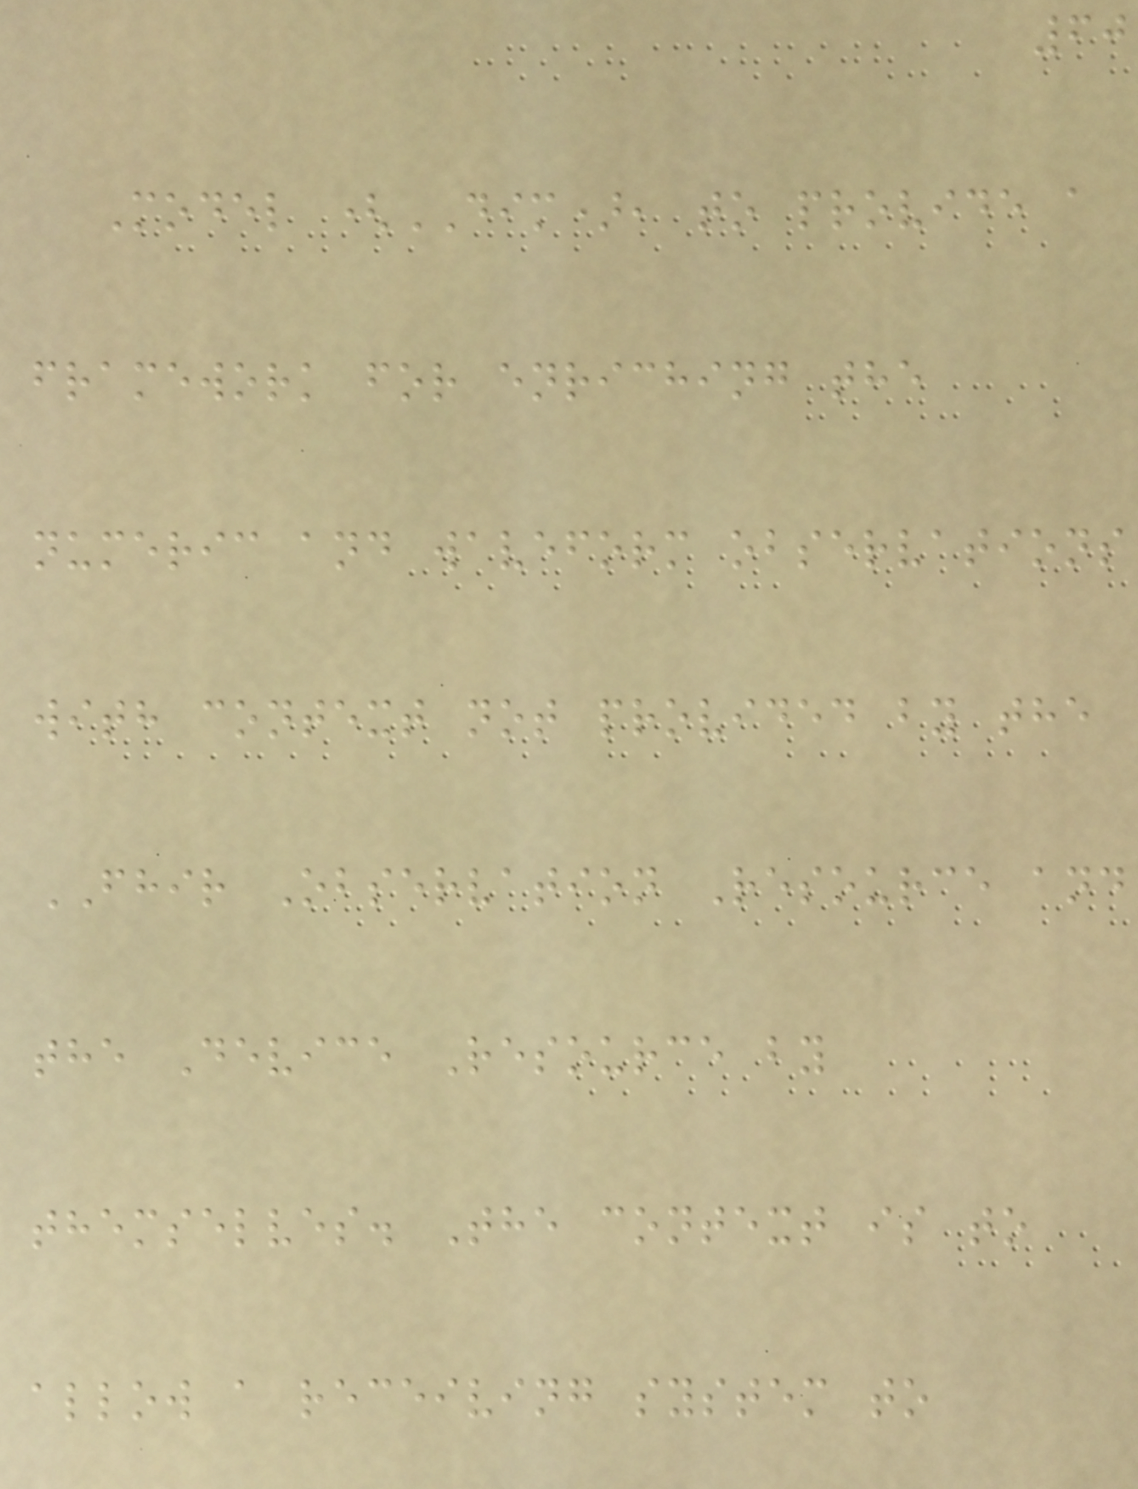60
Model (DIM), to provide a
framework for enriching the
numeric and waveform observations
with context not provided by the
FHIR Observation Resource and
the Device Resource by
themselves. The context is to
allow a receiving system to
